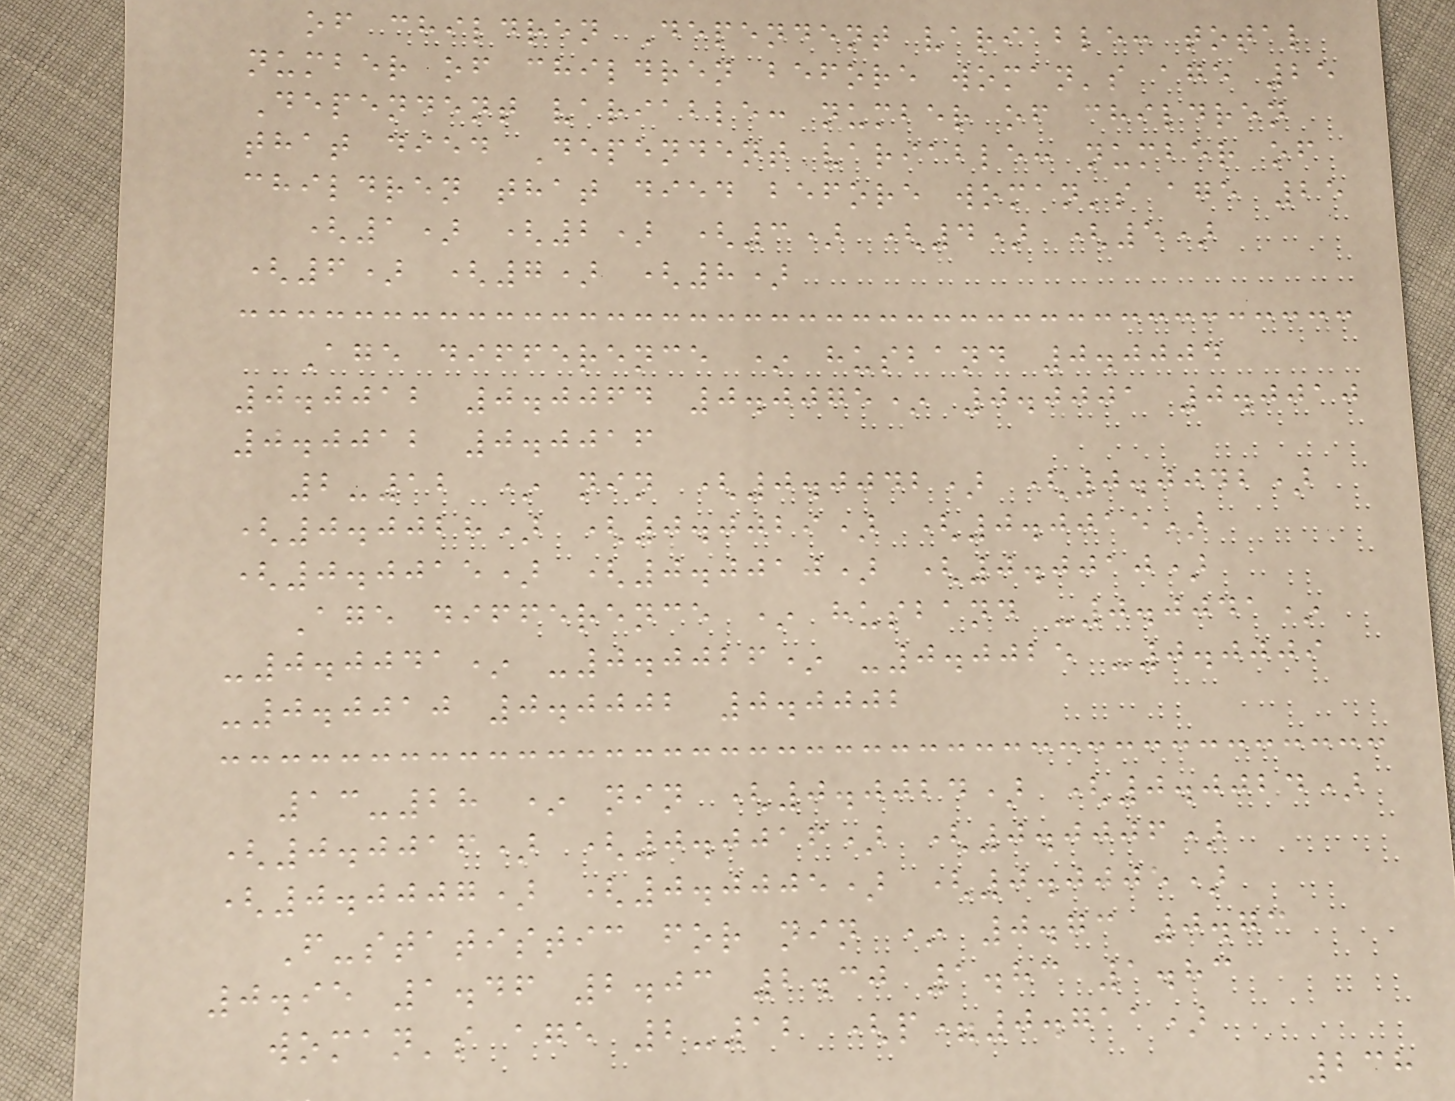of children Dependent variable: total
number of children before woman's age 25
Dependent variable: number of children
that died Dependent variable: number of
children that died before woman's age 25
(1) (2) (3) (4) (5)
(6) (7) (8)
Age difference * husband 0.0004
0.0012 0.0064 0.0075* 0.0001 0.0010
0.0012 0.0016
2-12 * nin (0.0042) (0.0042)
(0.0028) (0.0029) (0.0015)
(0.0015) (0.0010) (0.0010)
Age difference * husband -0.0041*
-0.0041* -0.0026* -0.0025 -0.0009
-0.0010 0.0002 0.0002
13-28 * nin (0.0024) (0.0024)
(0.0016) (0.0016) (0.0006)
(0.0007) (0.0005) (0.0005)
F-statistic for nin * 0.73 0.73
0.95 1.46 2.03 2.30 1.83 1.83
woman's age 2-12 (p=0.711)
238
